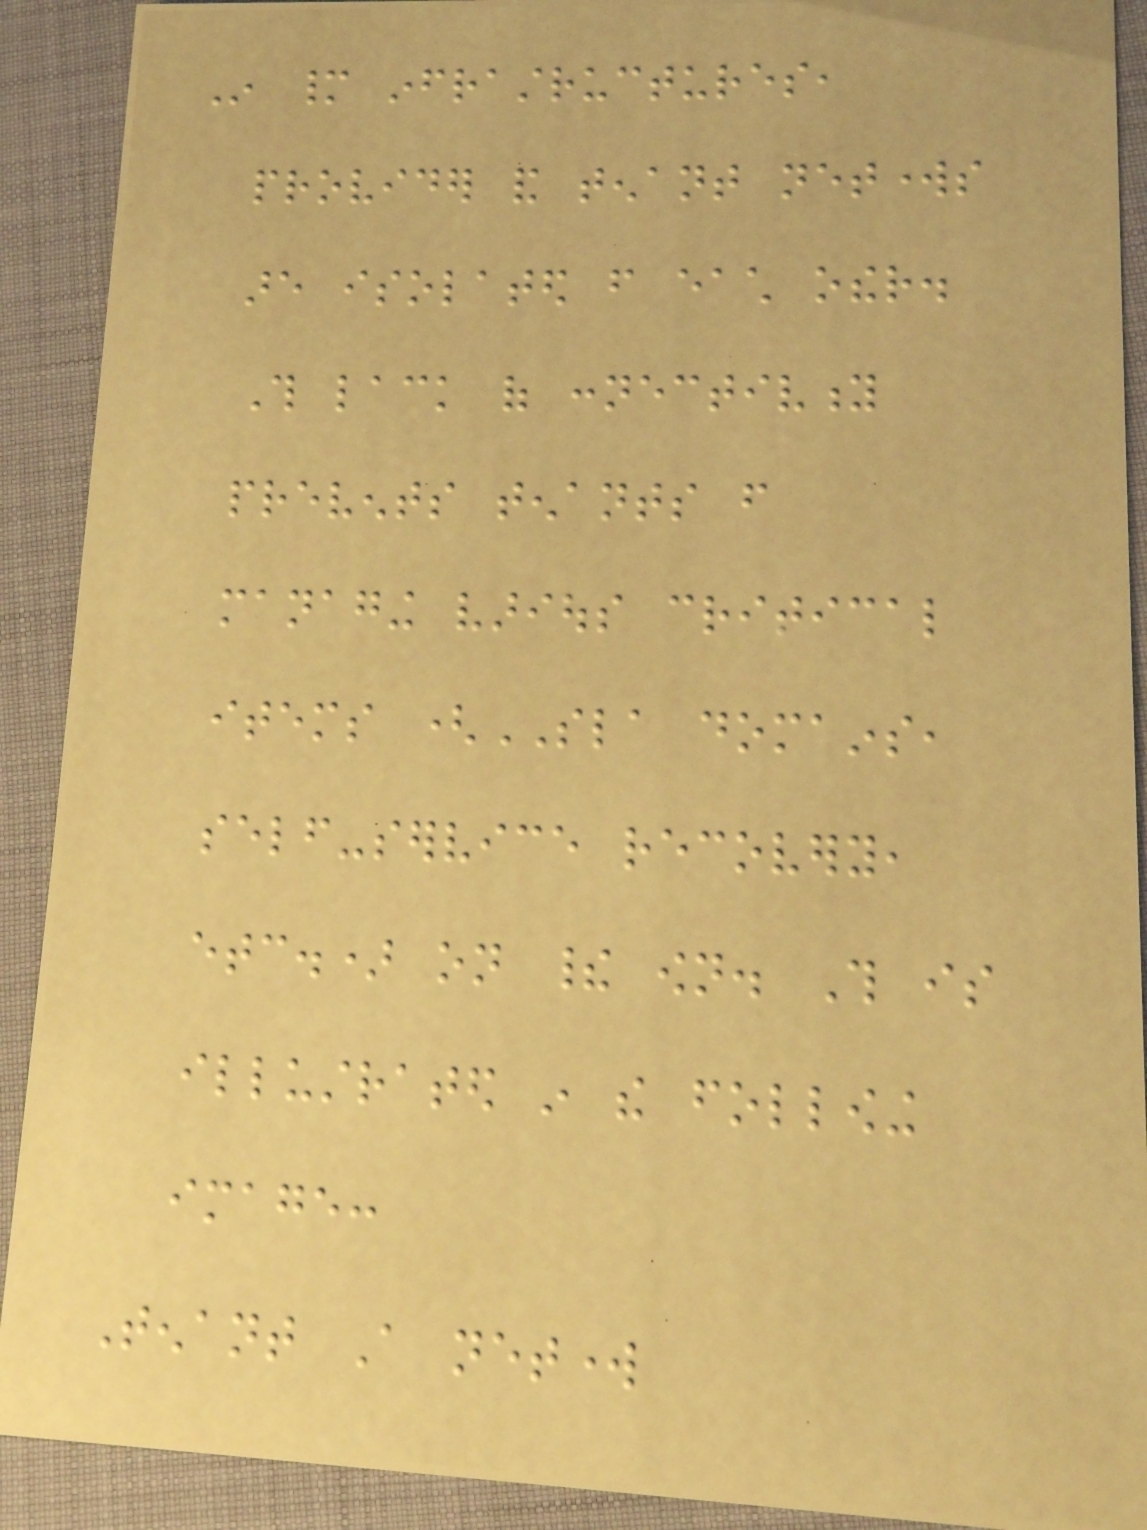In many infrastructures,
provider and tenant networks
are isolated from each other.
This lack of connectivity
prevents tenants from
managing various critical
items (SLA domains,
self-service recovery,
etc.) on their own. This is
illustrated in the following
image:
Tenant A network
